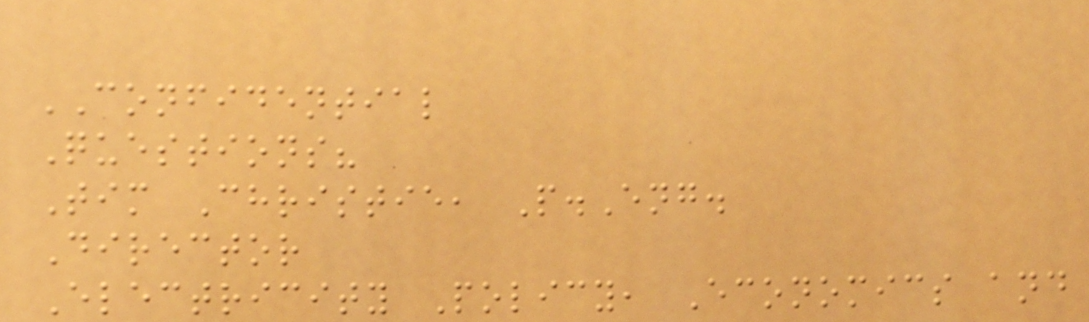CONFIDENTIAL
Questions?
Tim Christie, P.Eng.
Director
Electricity Policy, Economics and
